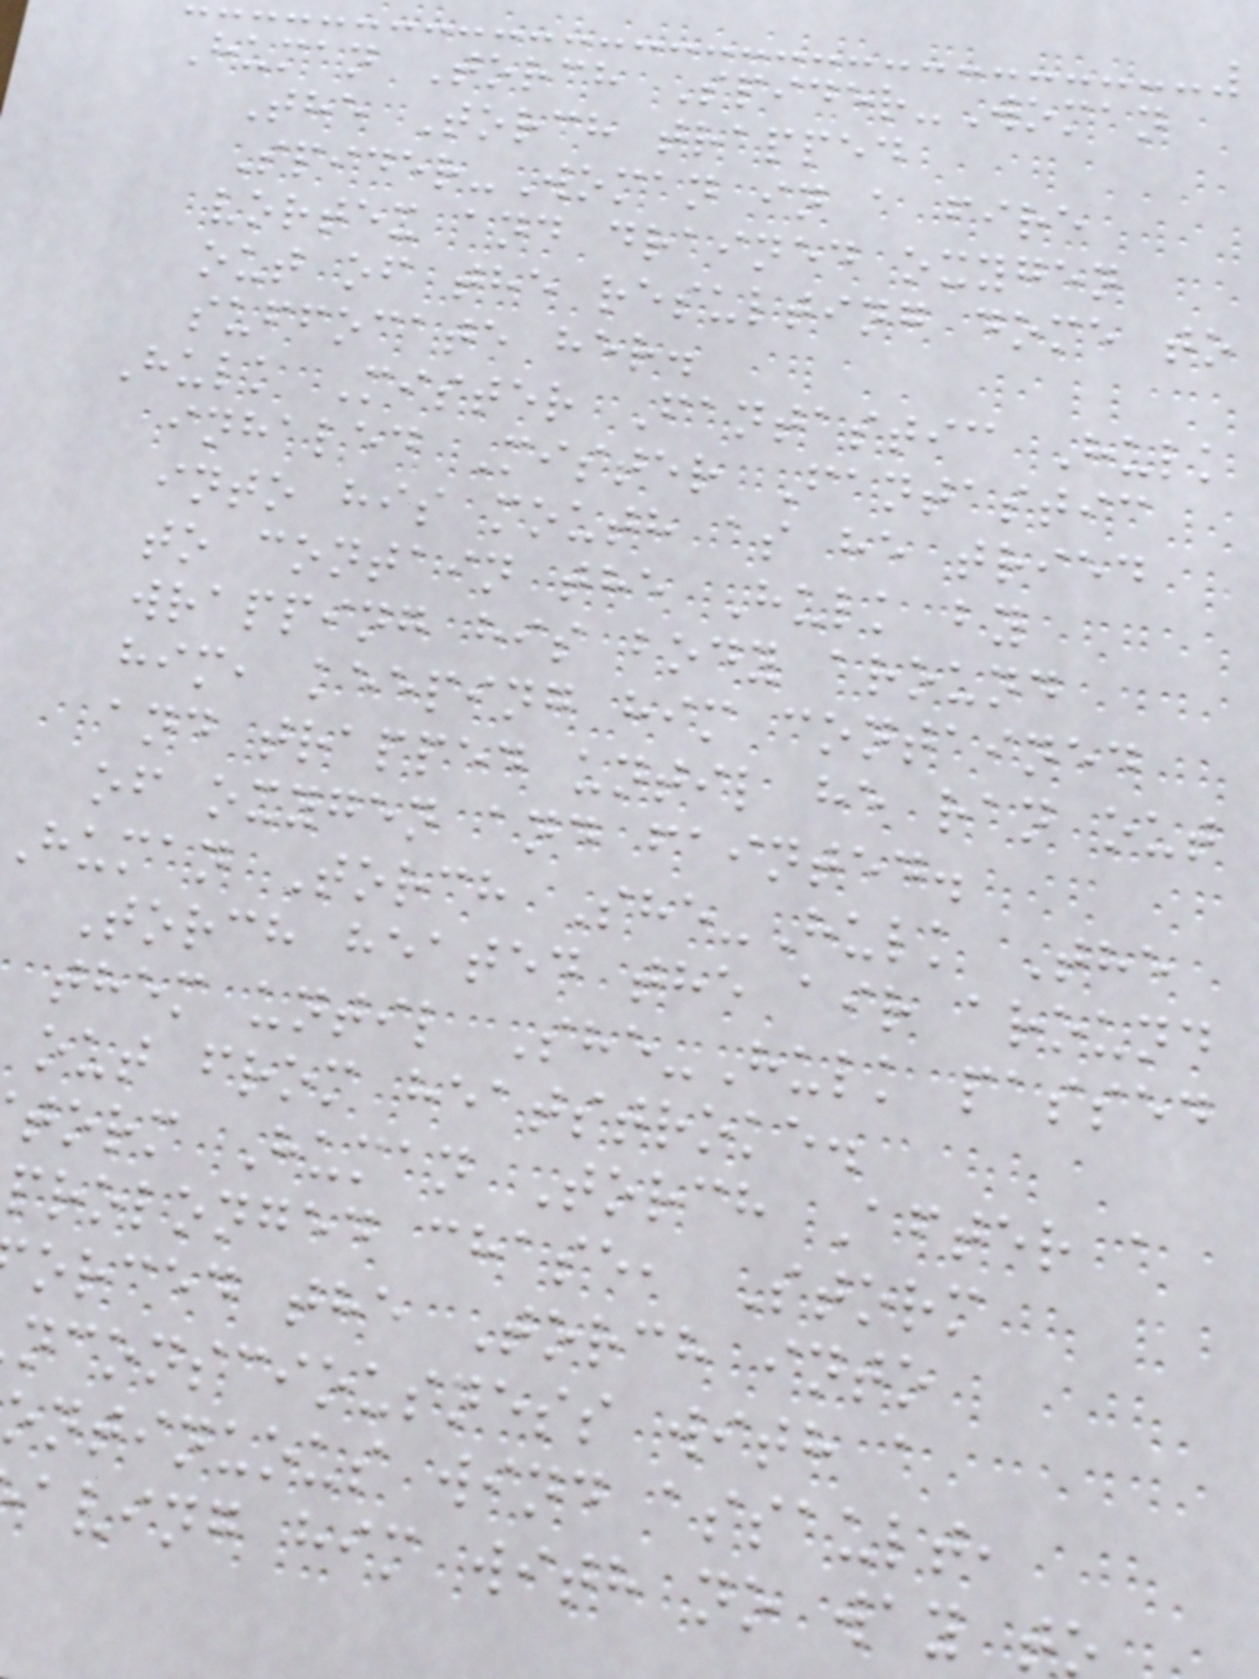Human Torch Spider-Woman
The Torch trapped
Spider-Woman in a fire
vortex and drained oxygen
out of the resulting dome to
suffocate her.
Hulk Mister Fantastic Hulk
inhaled Mister Fantastic
into his mouth as he tried
to contain the Hulk by
wrapping his body around
him, keeping him contained
and trapped until he ran out
of oxygen and fainted.
human Torch She-Hulk The
Torch heated the air around
them until She-Hulk passed
out from heatstroke.
torm Human Torch After a
prolonged chase, Storm
orced the Torch into
nconsciousness with a
ontinuous wind assault,
aving him with no way t
